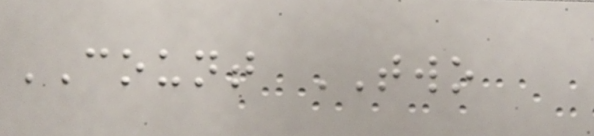COUNT TWO
